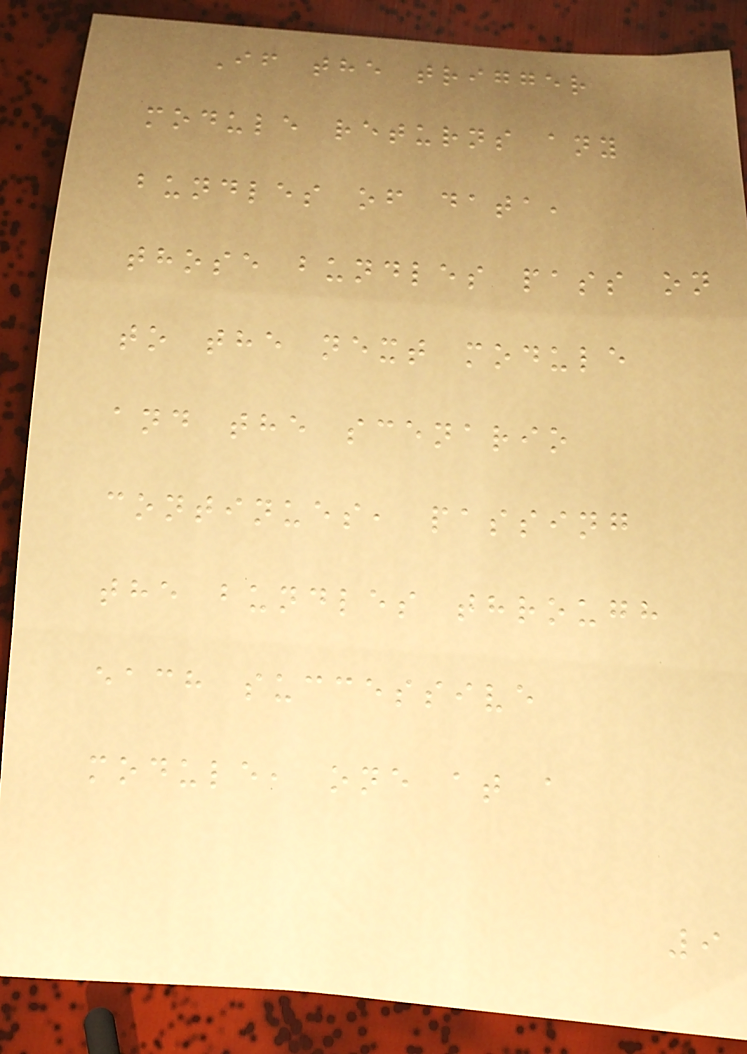If the trigger
module returns any
bundles of data,
those bundles pass on
to the next module
and the scenario
continues, passing
the bundles through
each successive
module, one at a
9
